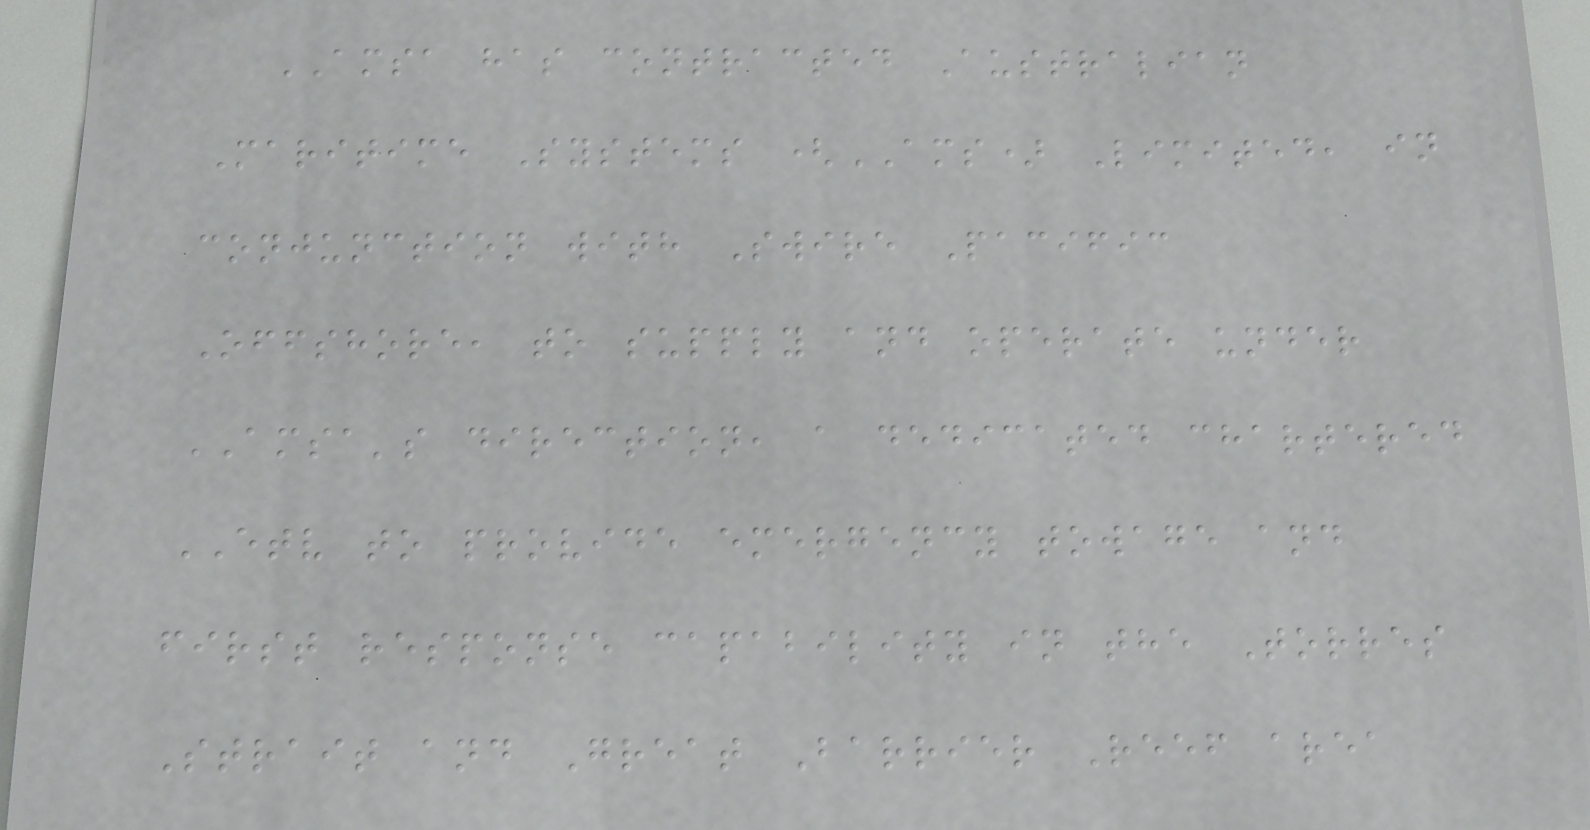AMSA has contracted Australian
Maritime Systems (AMS) Limited, in
conjunction with Swire Pacific
Offshore, to supply and operate under
AMSA's direction, a dedicated chartered
ETV to provide emergency towage and
first response capability in the Torres
Strait and Great Barrier Reef area
